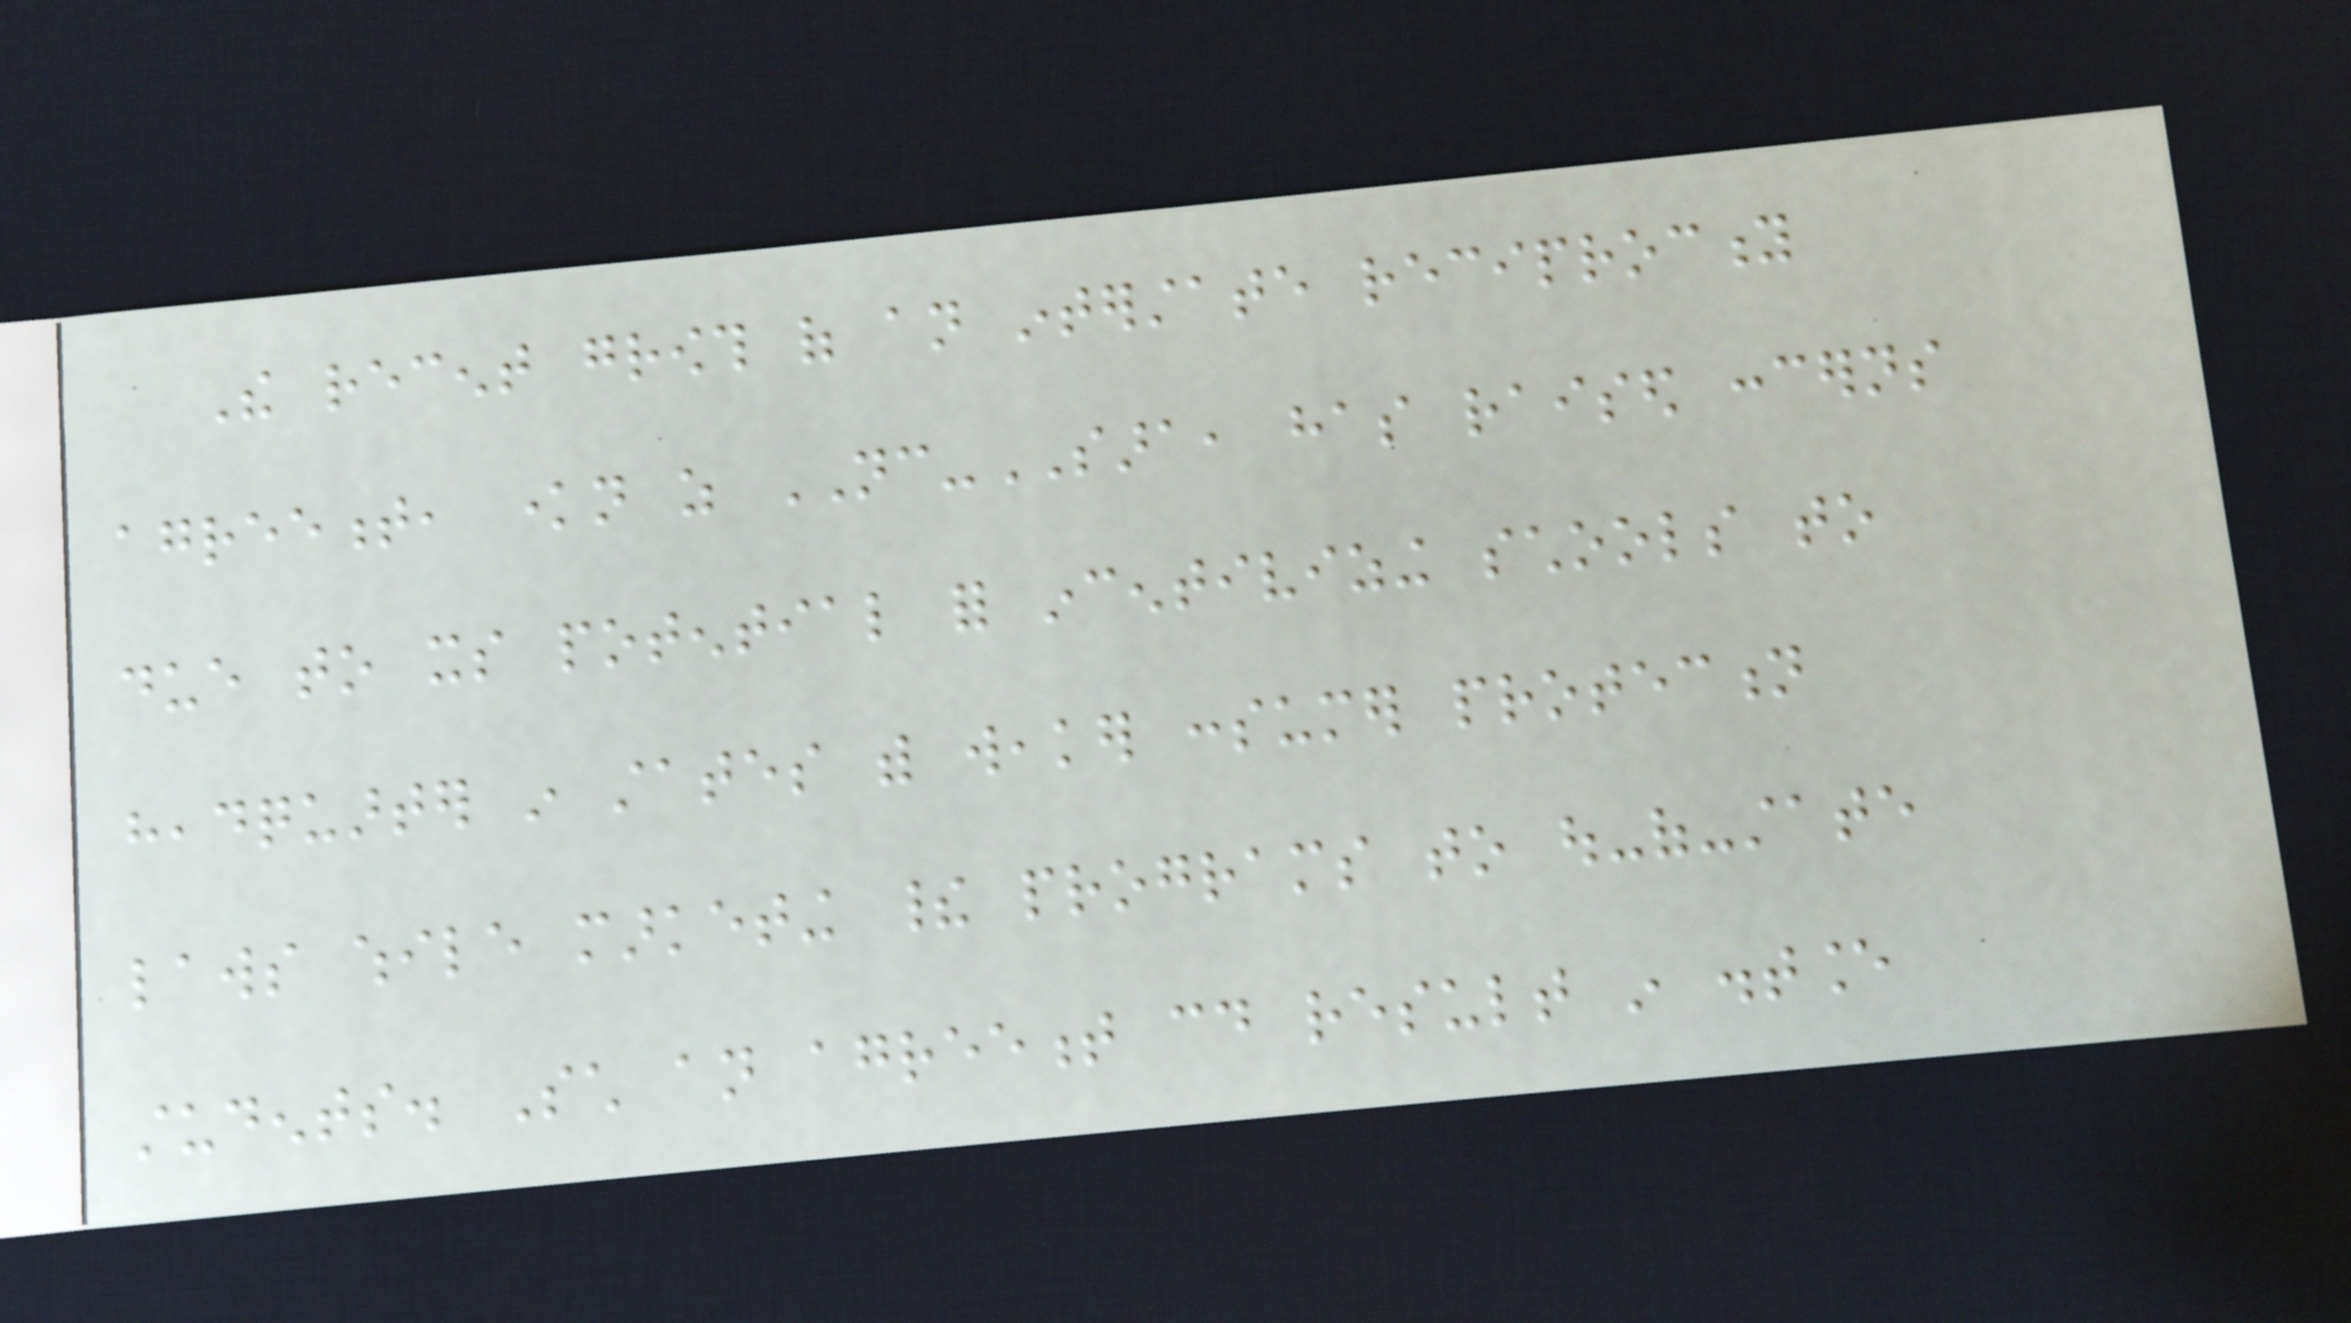The recent growth of an interstate reciprocity
agreement, known as NC-SARA, has raised concerns
due to its potential for incentivizing schools to
headquarter in states with weaker consumer protection
laws while marketing their programs to out-of-state
students. Such an agreement could result in distance
